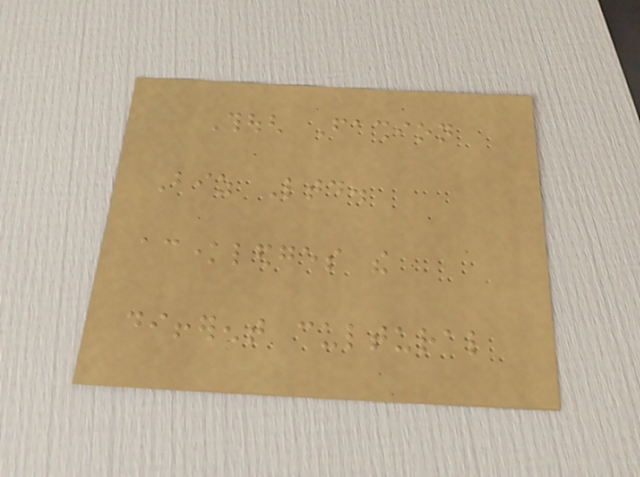Though Fashion
Biz Ltd.
acknowledges the
different cultural
